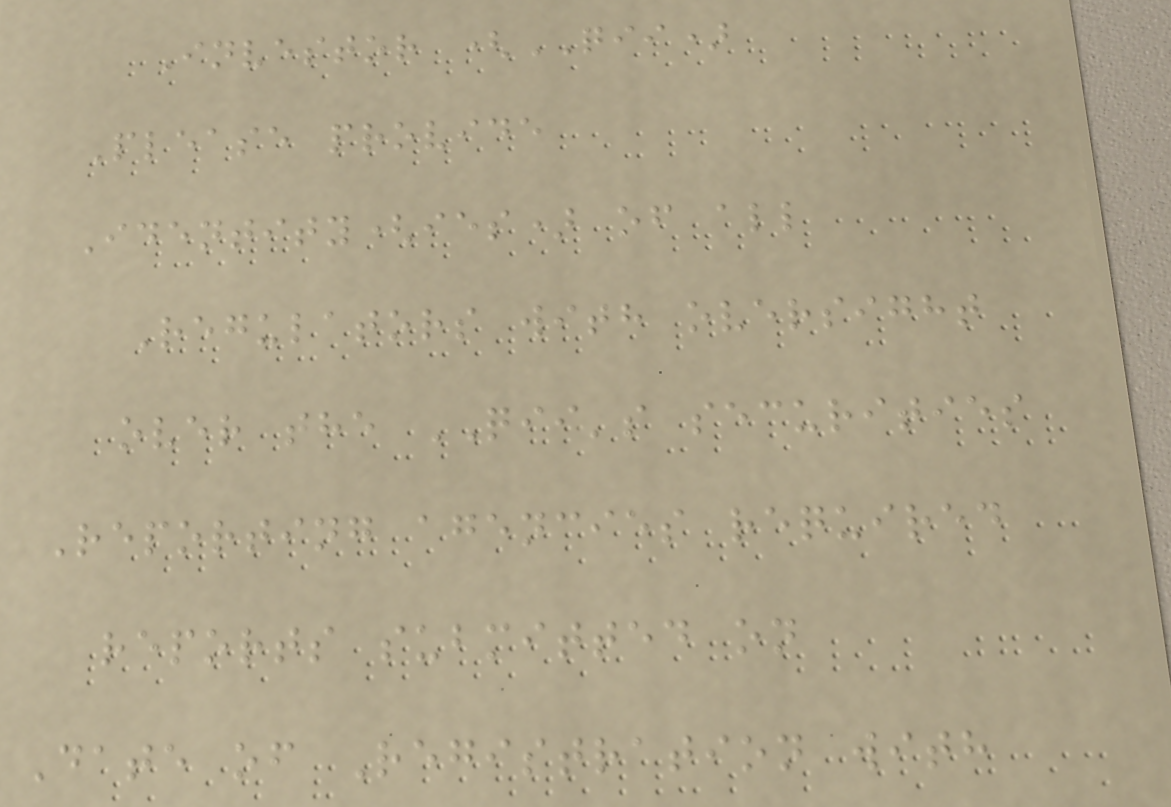Investor (QII)
Please provide
Identity(ies) of all
Regulators with oversight
over the QII's securities
Reporting agencies required
reports submitted on
Date of Registration with
